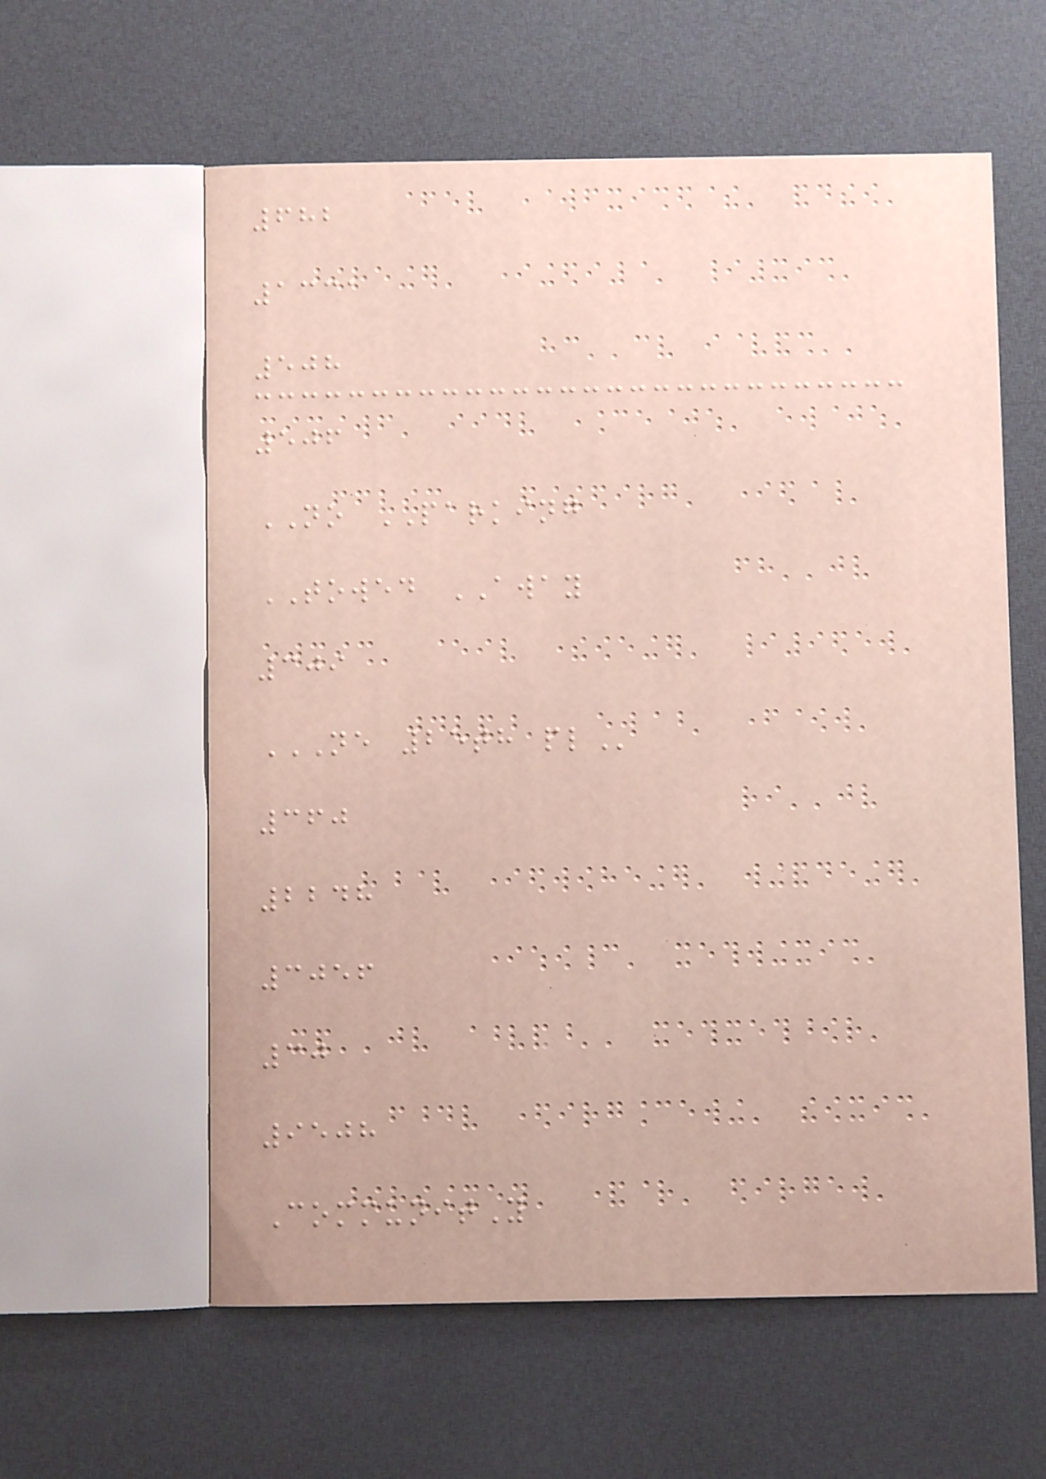682
1331
508
506
NO PARKING
TOWED AWAY
309
NE 25TH PL
360
2248
3056
30
9508
CommunitY
